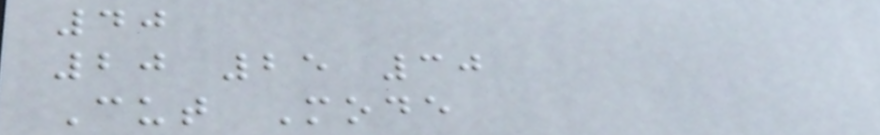40
20 25 30
Cut Mode
